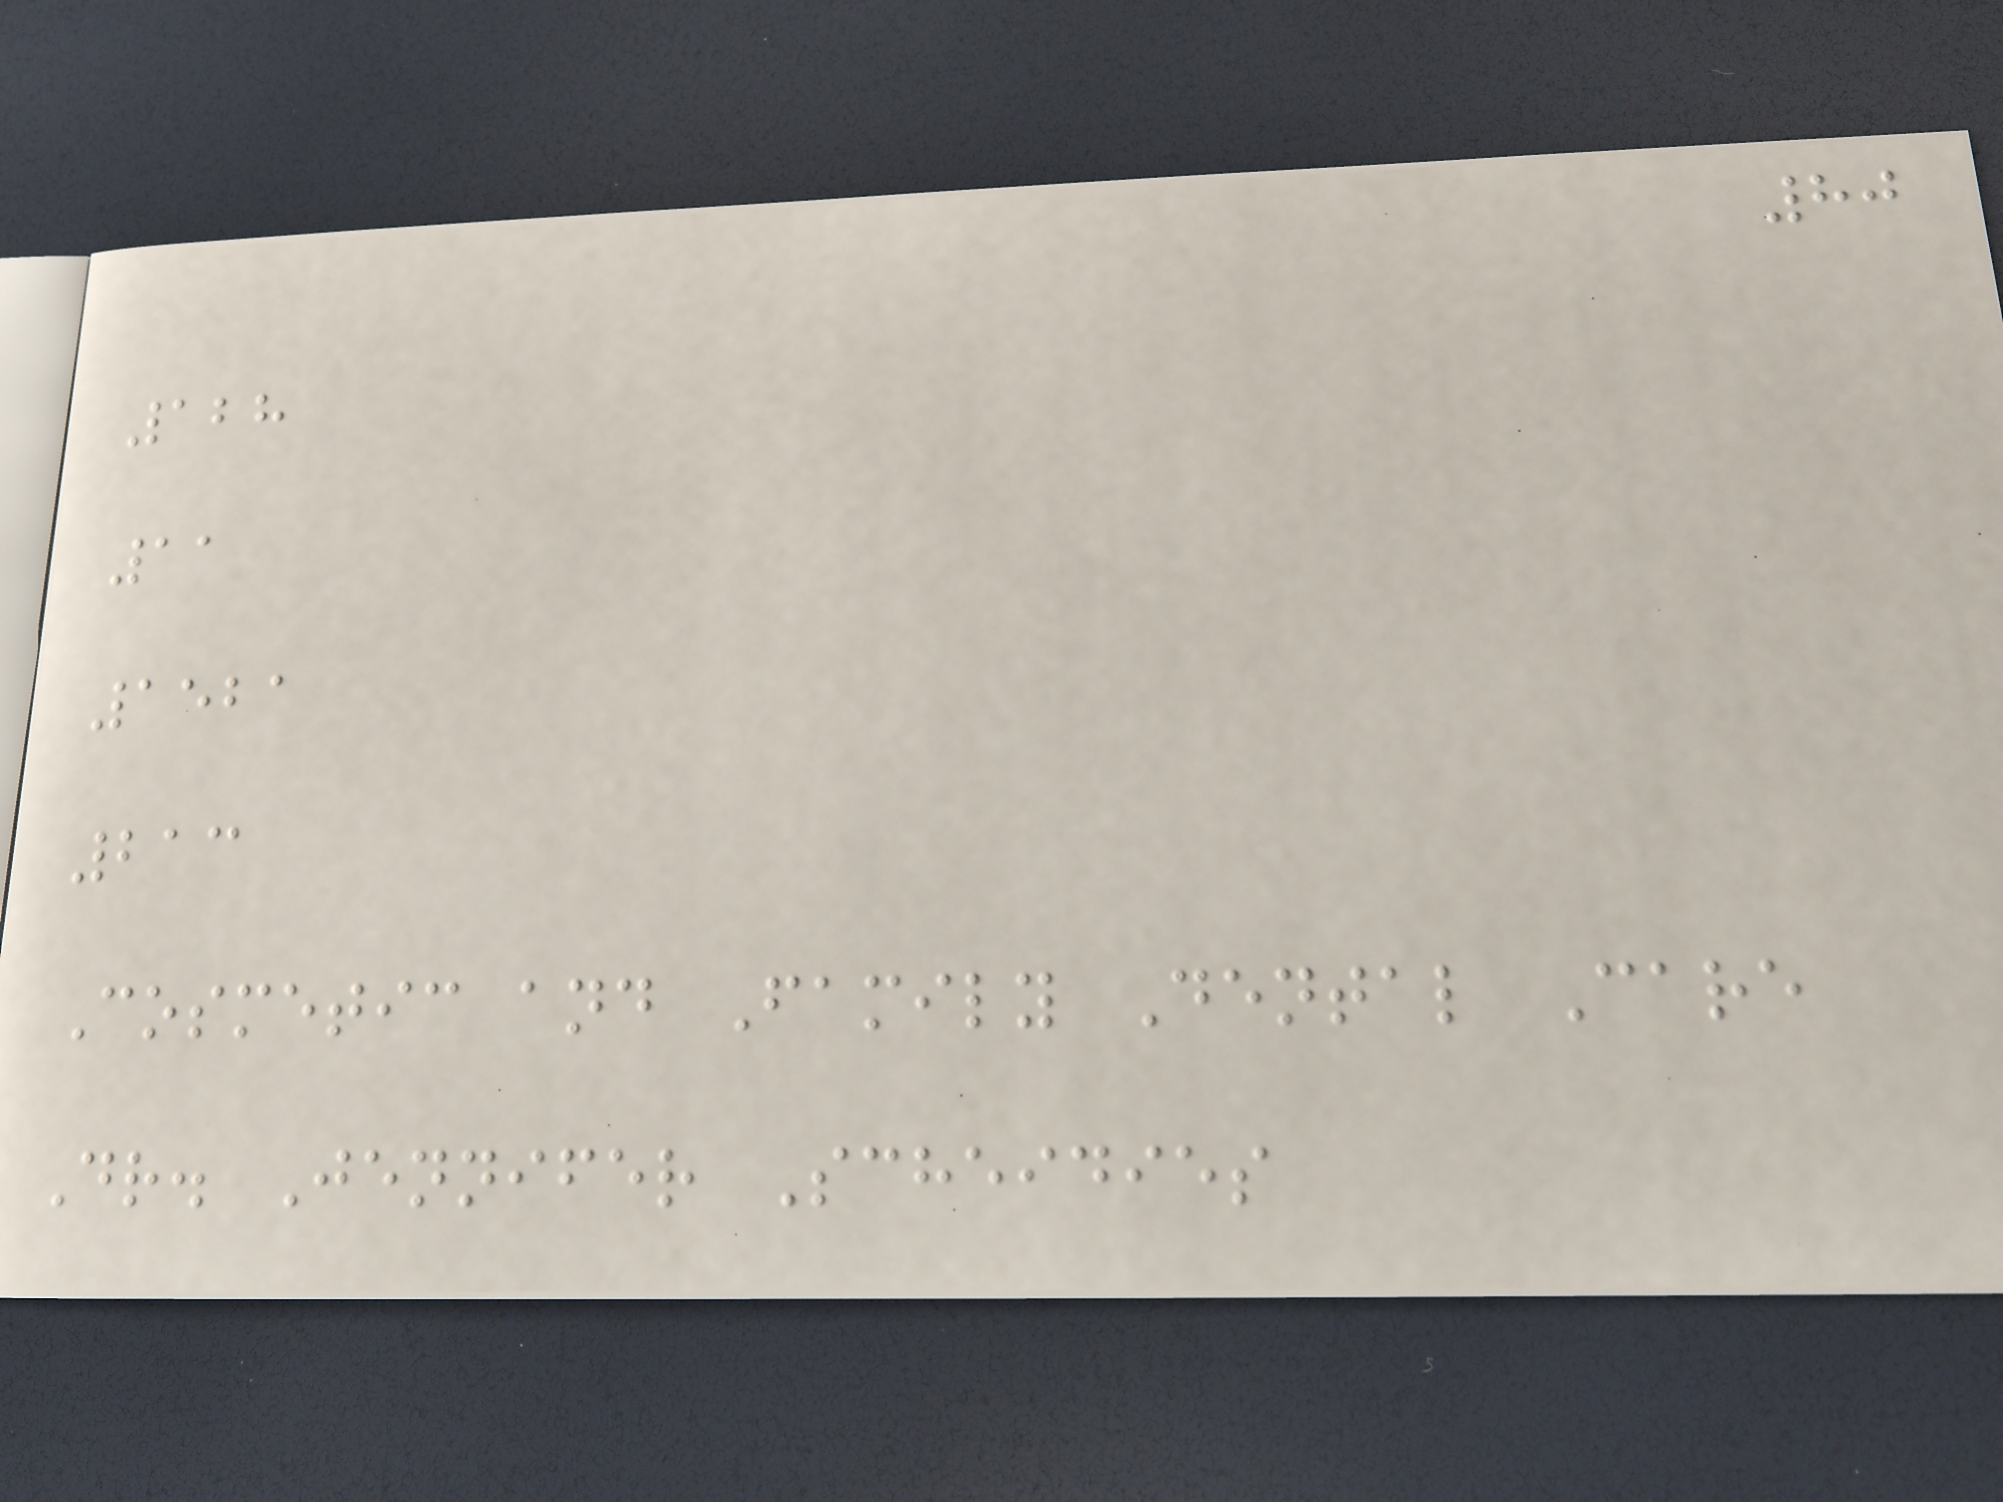80
128
11
1521
213
Cosmetic and Family Dental Care
Dr. Jennifer Scheidies
